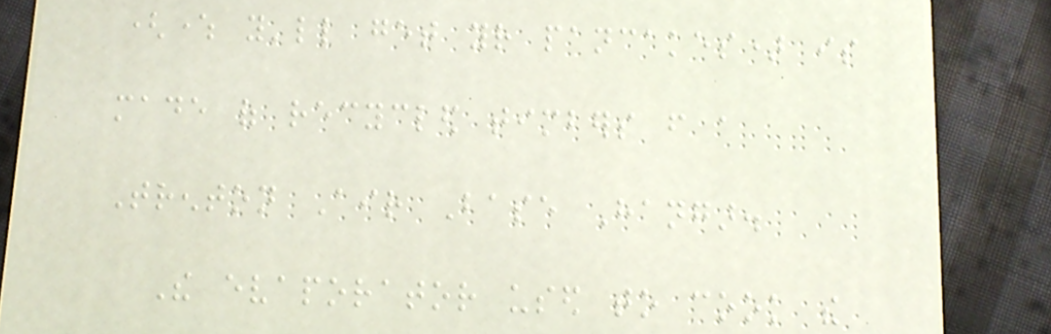(where you'll get your pancakes) is
made of recycled timbers from a
Trenton Air Base Hangar.
The evaporator used to cook the
